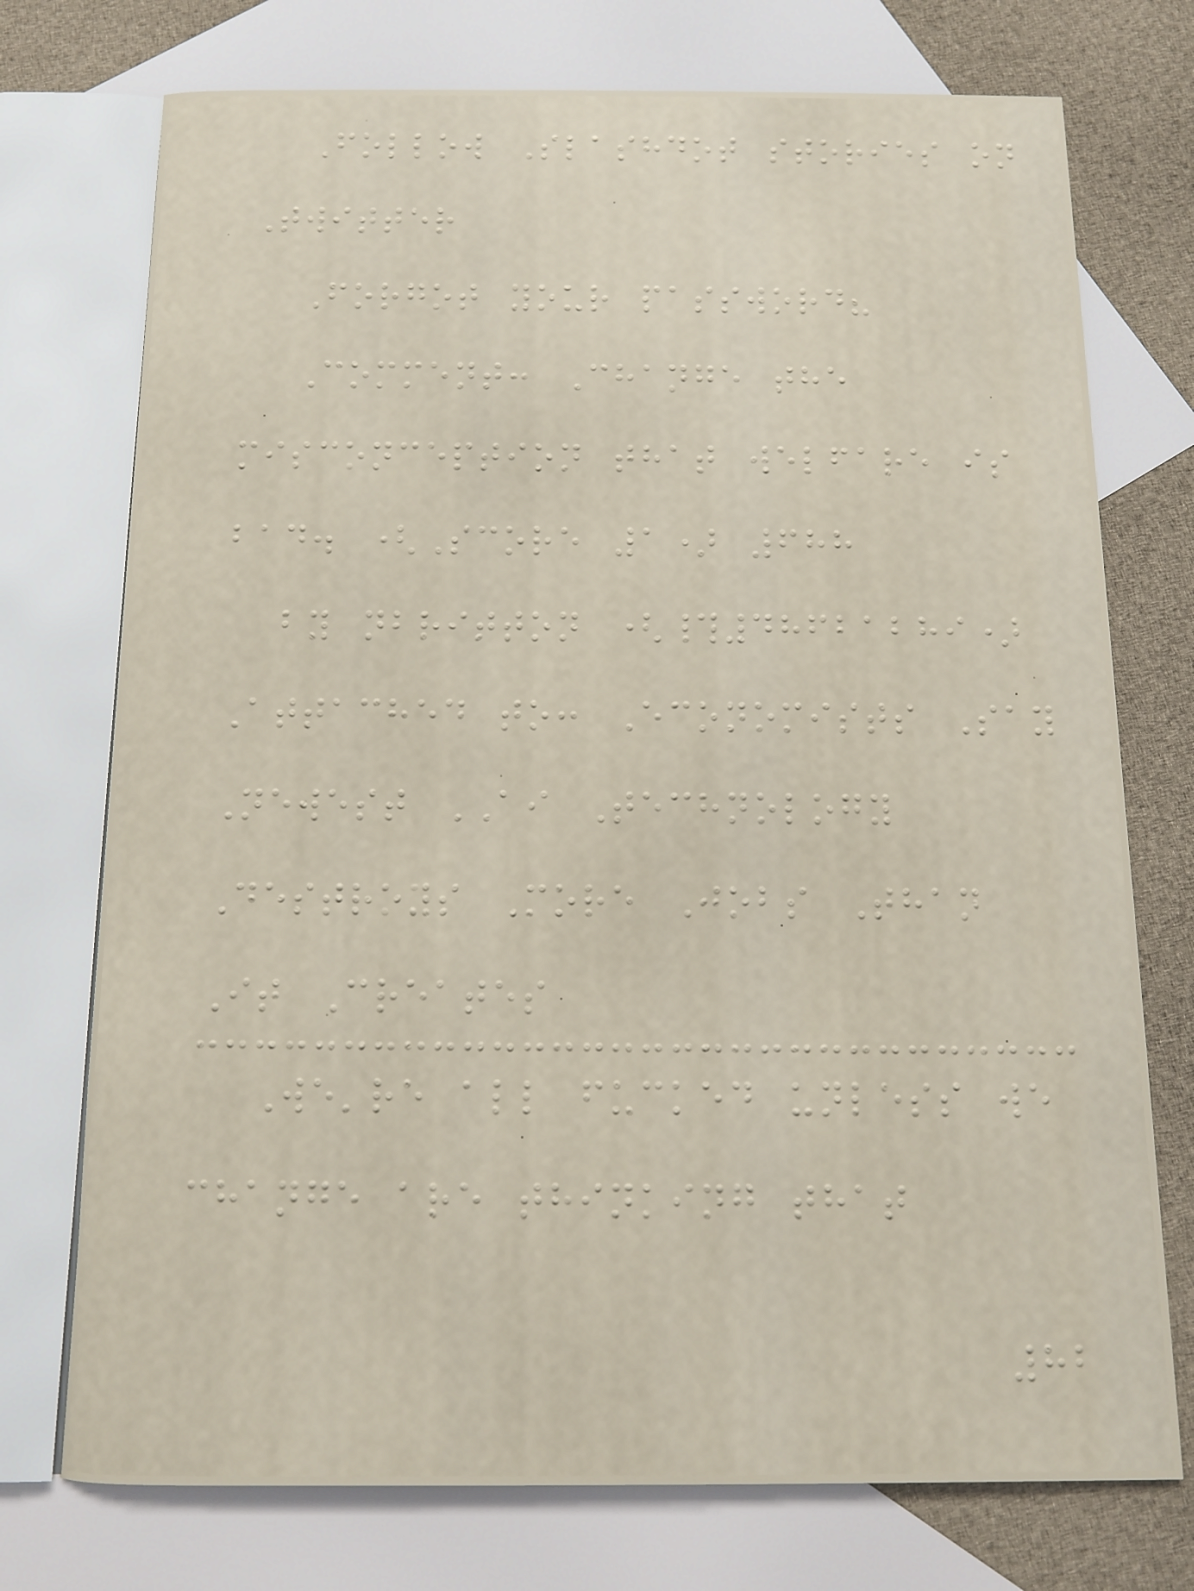Follow Slashdot stories on
Twitter
Forgot your password?
Comment: Change the
misconception that welfare is
bad. (Score 1) 688
by nbritton (#48621289)
Attached to: Economists Say
Newest AI Technology
Destroys More Jobs Than
It Creates
We're all fucked unless we
change are thinking that
82
